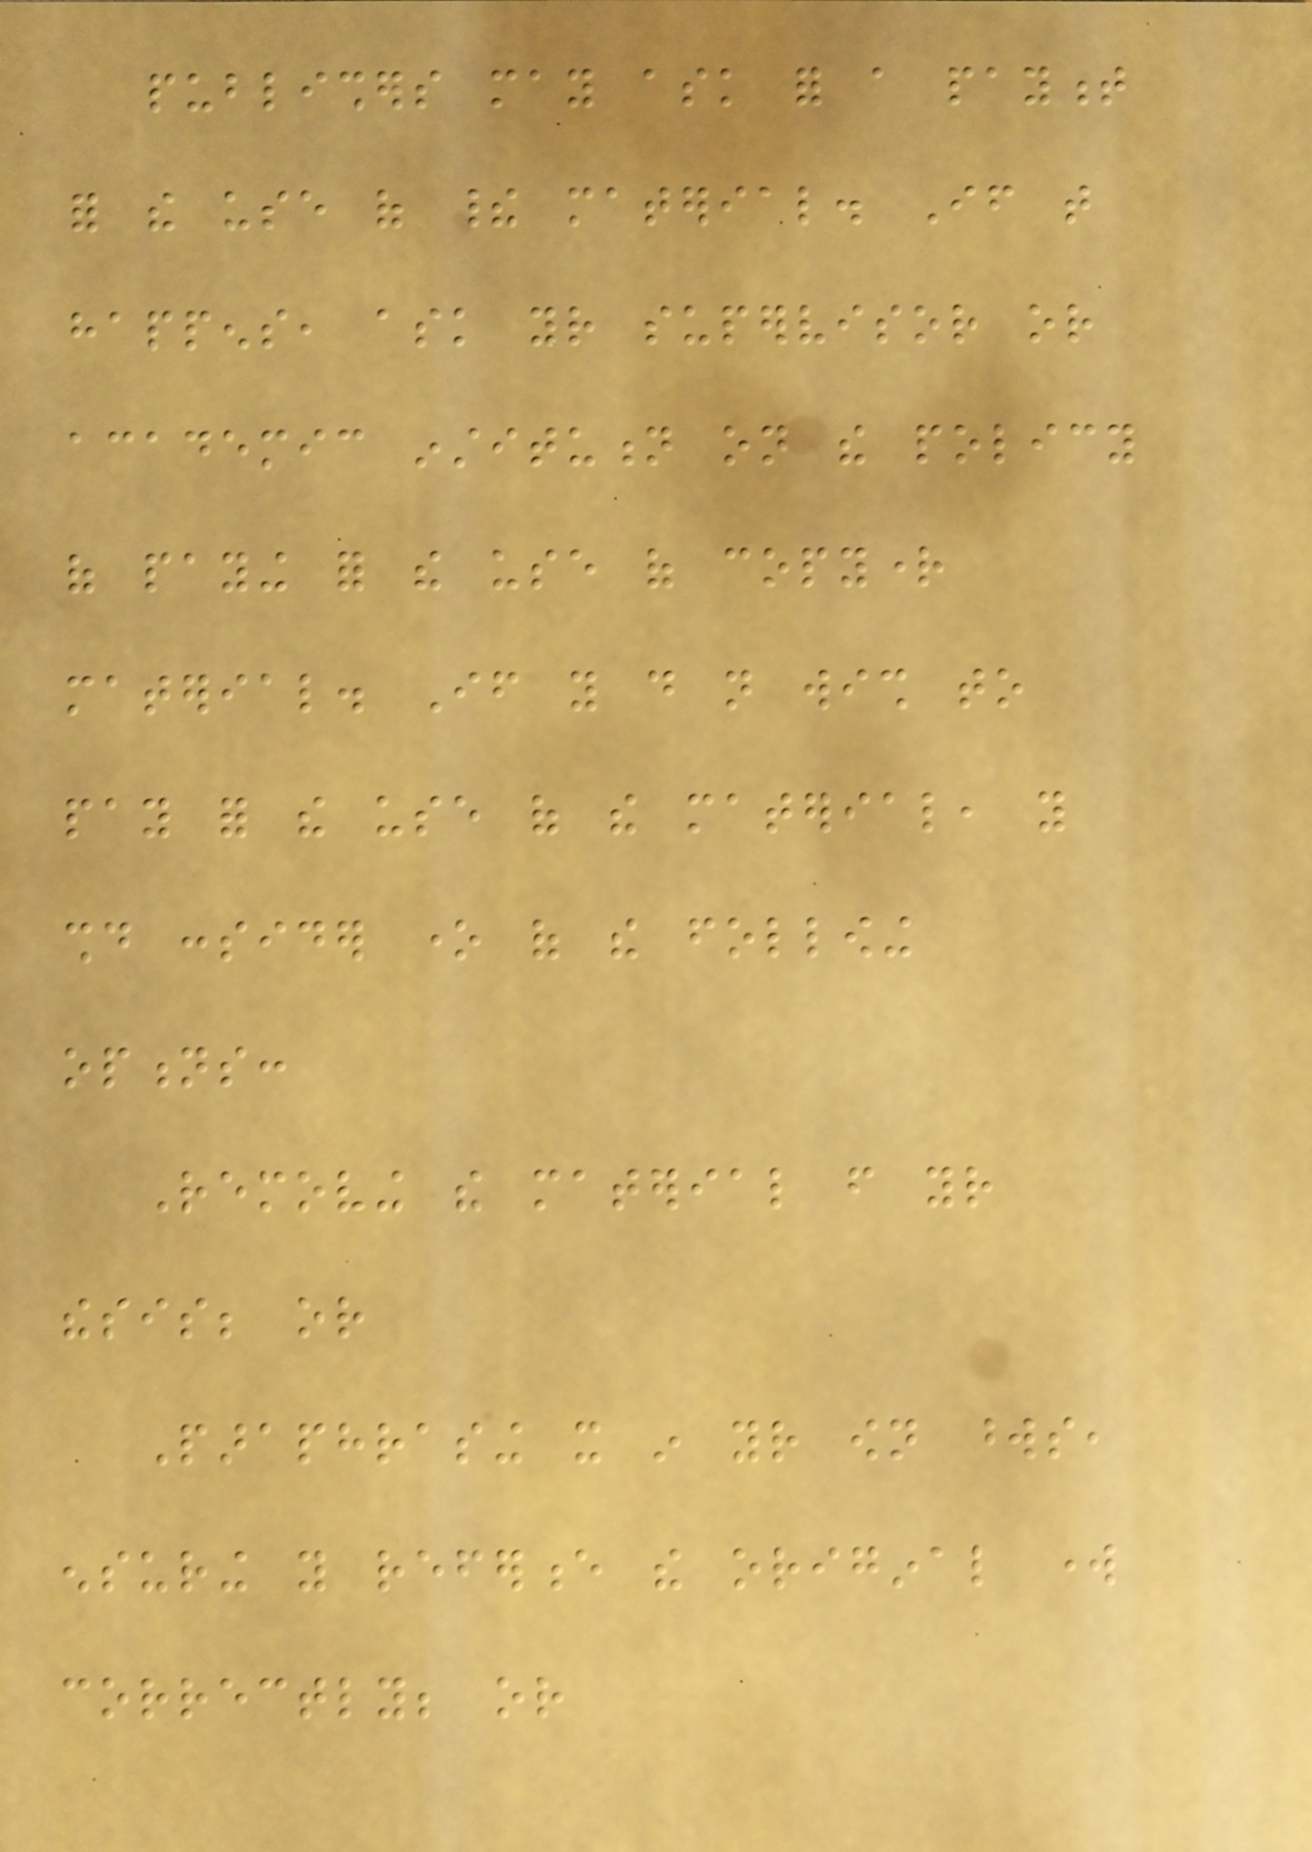publishers may ask for a payment
for the use of their material. If that
happens, ask your supervisor or
academic institution on the policy
of paying for the use of copyright
material. If you do not wish to
pay for the use of the material, you
should consider one of the following
options:
Removing the material from your
thesis; or
Paraphrasing it in your own words,
ensuring you reference the original work
correctly; or
